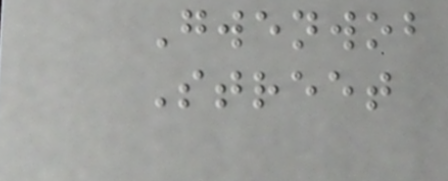Gwenwob
Street
